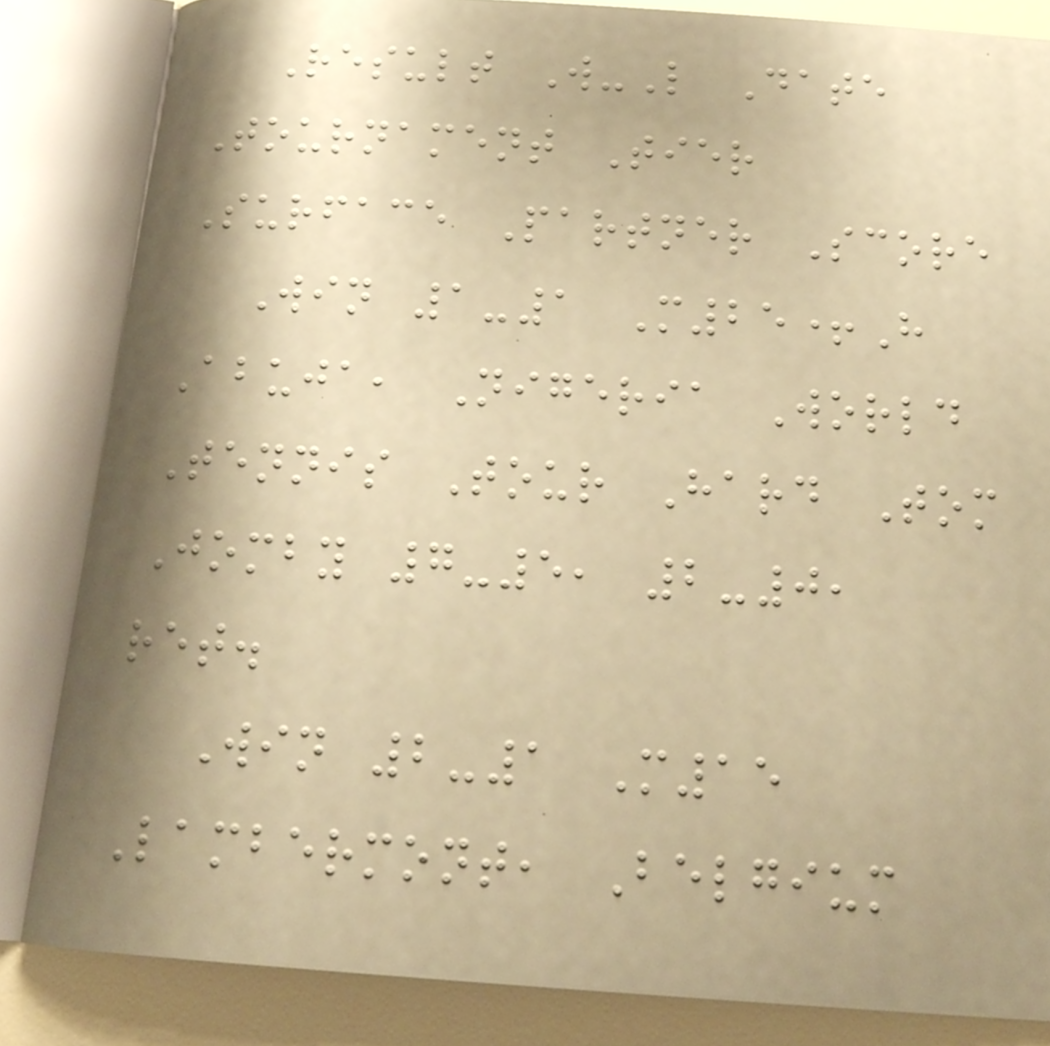Result W-L Date
Tournament Tier
Surface Partner Score
Win 1-1 M25+H
Abuja, Nigeria World
Tennis Tour Hard Tom
Jomby 7-5, 2-0,
ret.
Win 2-1 M15
Lambermont, Belgium
